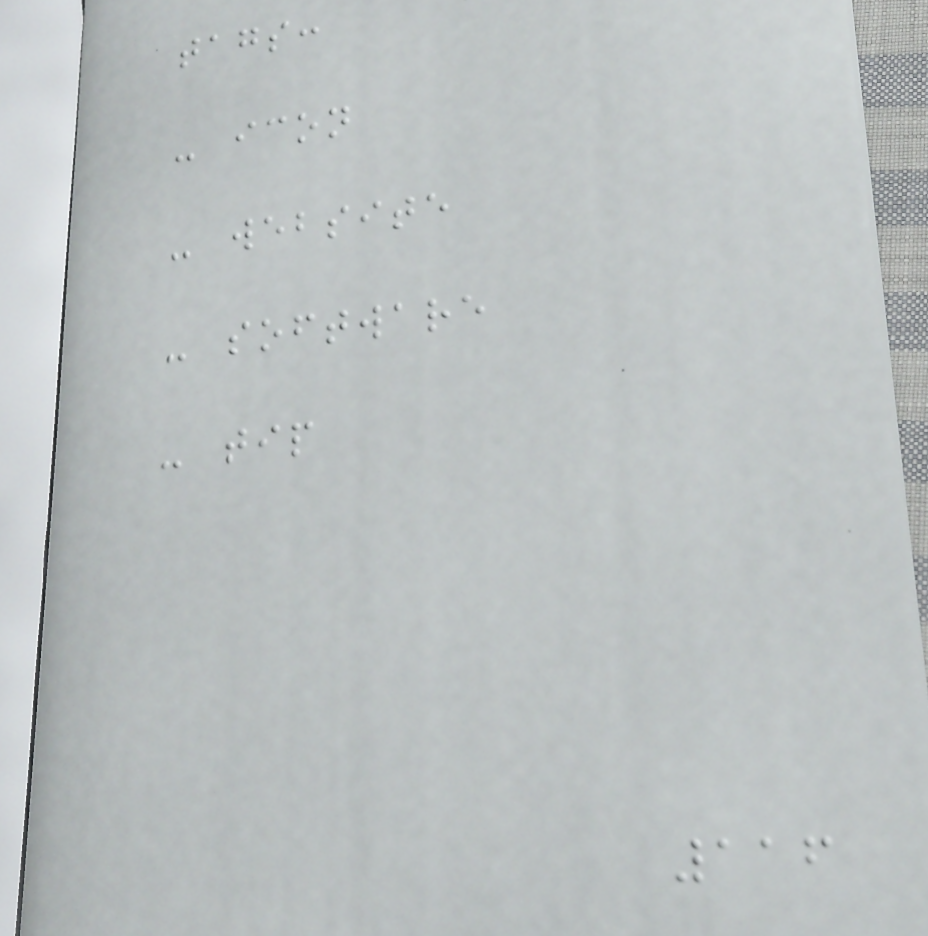tags:
- icon
- website
- software
- tip
116
